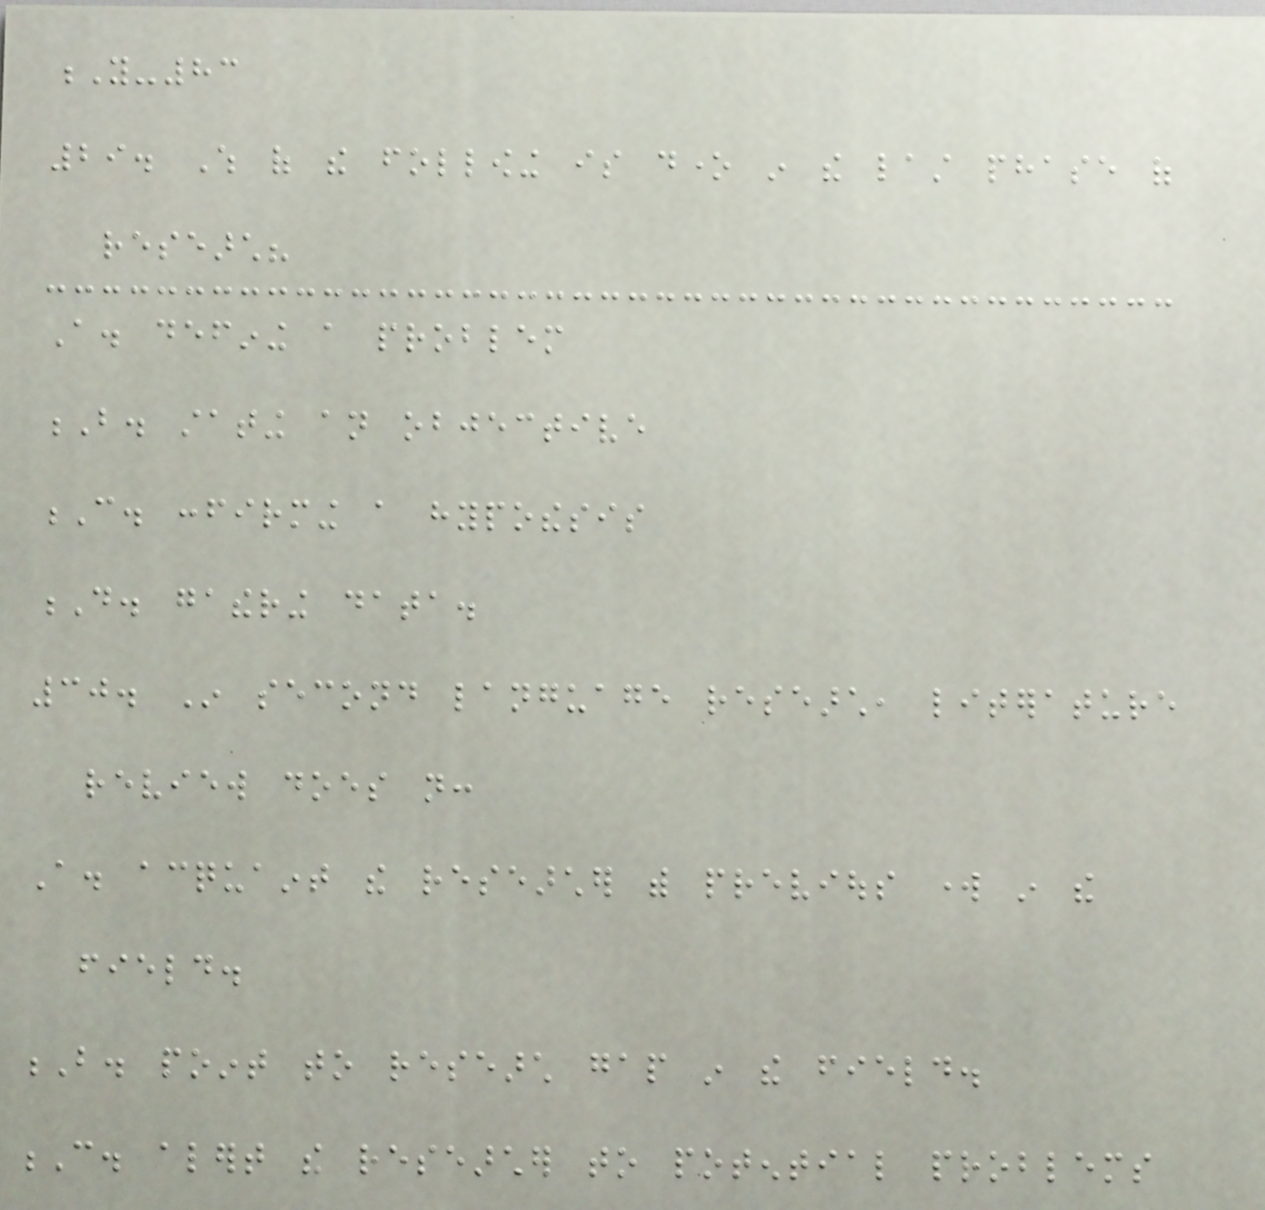Y-83
29. Which of the following is done in the last phase of
research?
A. defining a problem
B. stating an objective
C. confirming a hypothesis
D. gathering data.
30. In second language research, literature
review does not:
A. acquaint the researcher with previous work in the
field.
B. point to research gap in the field.
C. alert the researcher to potential problems
